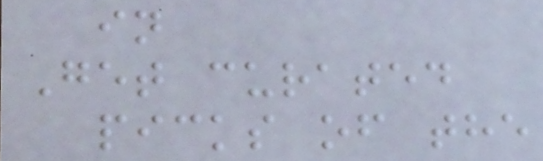in
Get curated
picks of the
